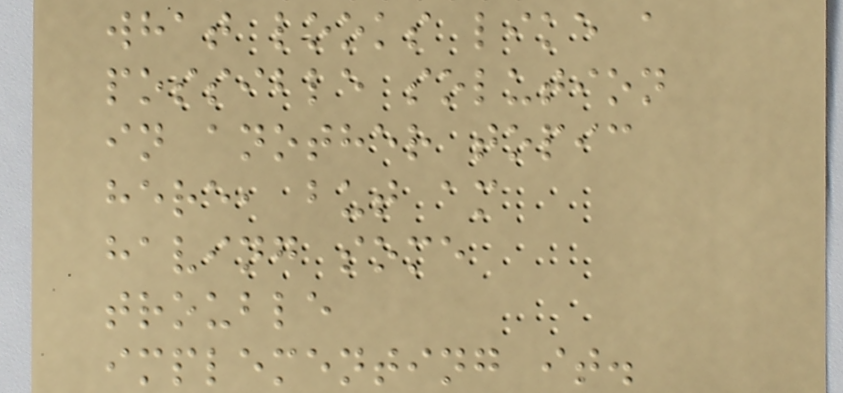what looks like a
possible solution
in another topic
here, but am
having some
trouble
implementing it.
